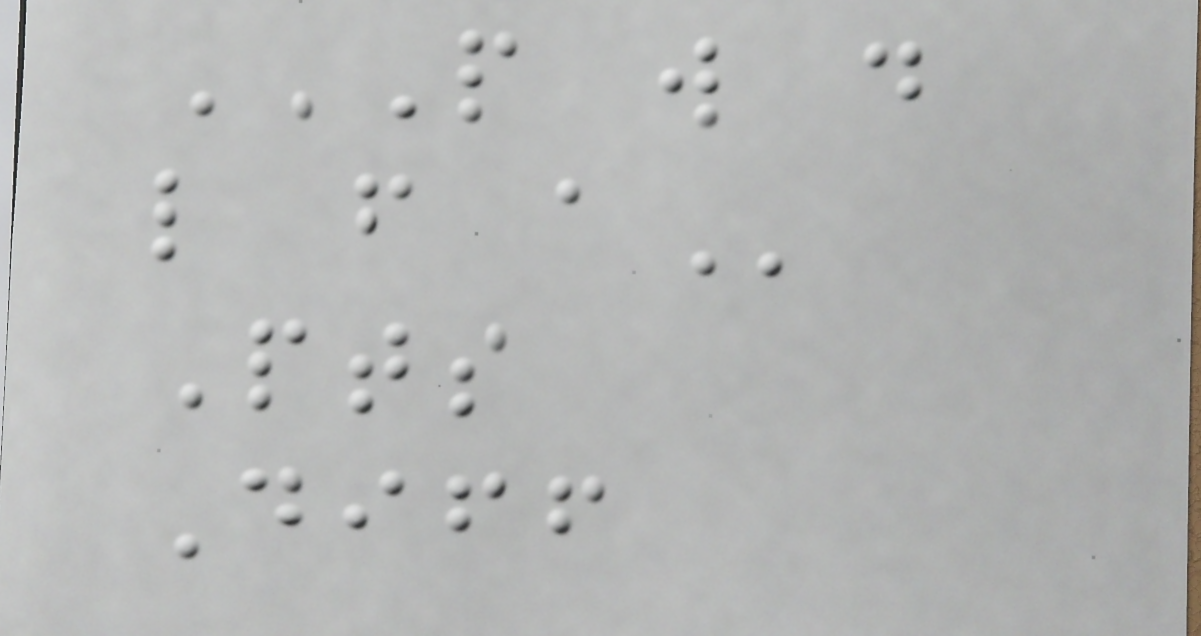P W D
L F A
Pts
Diff
